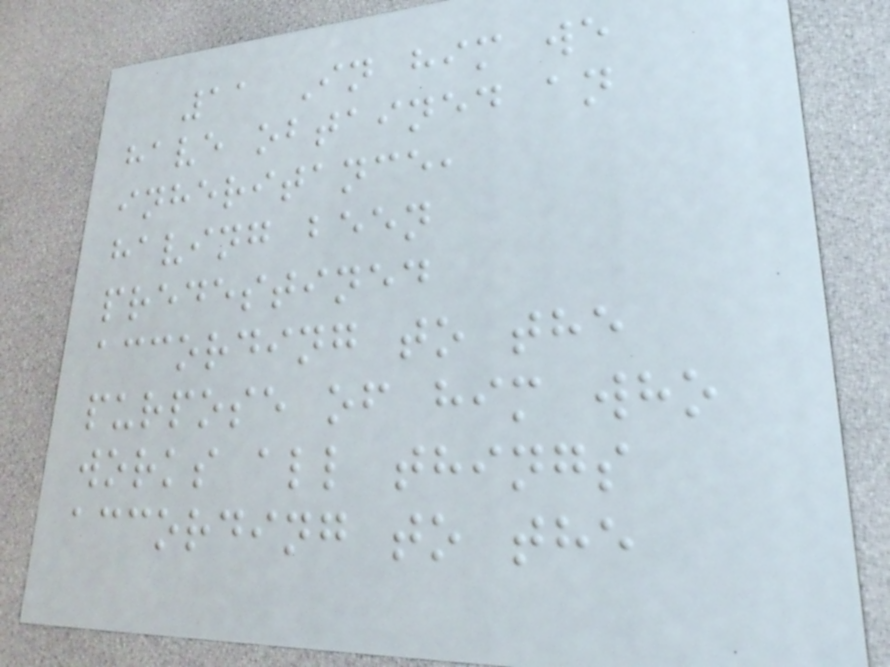11 In him we
have obtained an
inheritance,
having been
predestined
according to the
purpose of him who
works all things
according to the
